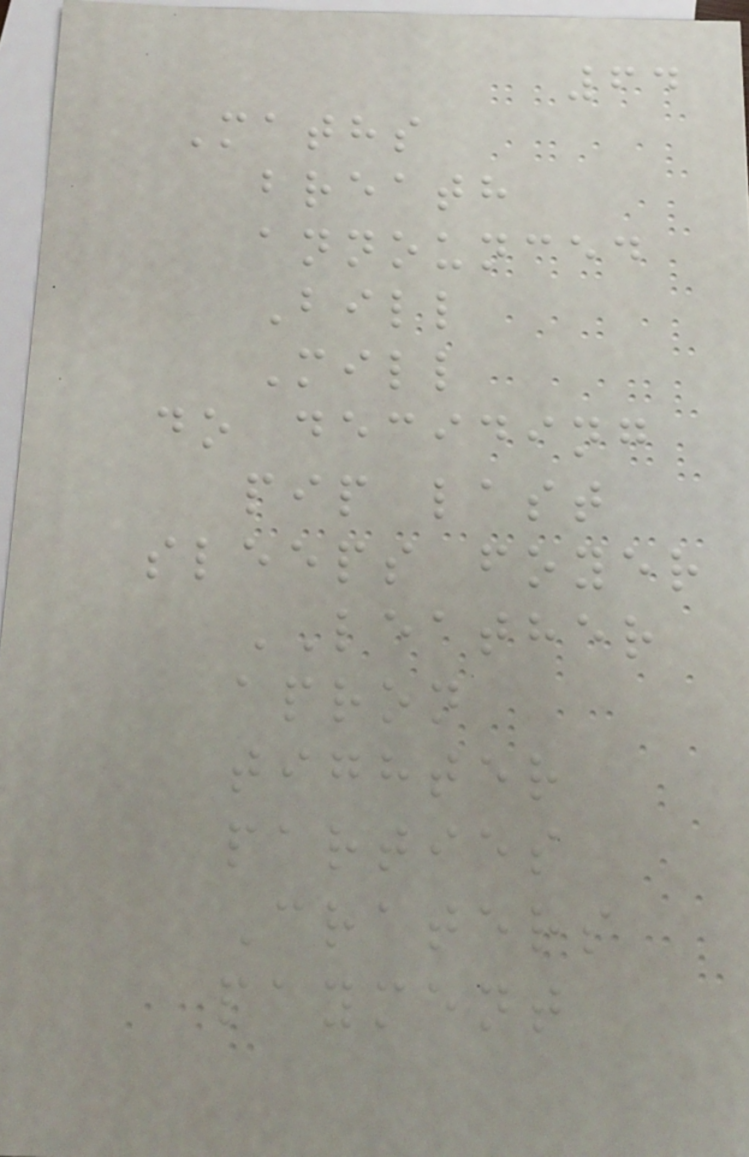64
Maths
breath
announced
Bill
Mill
do deciding
pip last
sleeps foyer
LEATHER
apron
tighter
parties
Craters
payment
